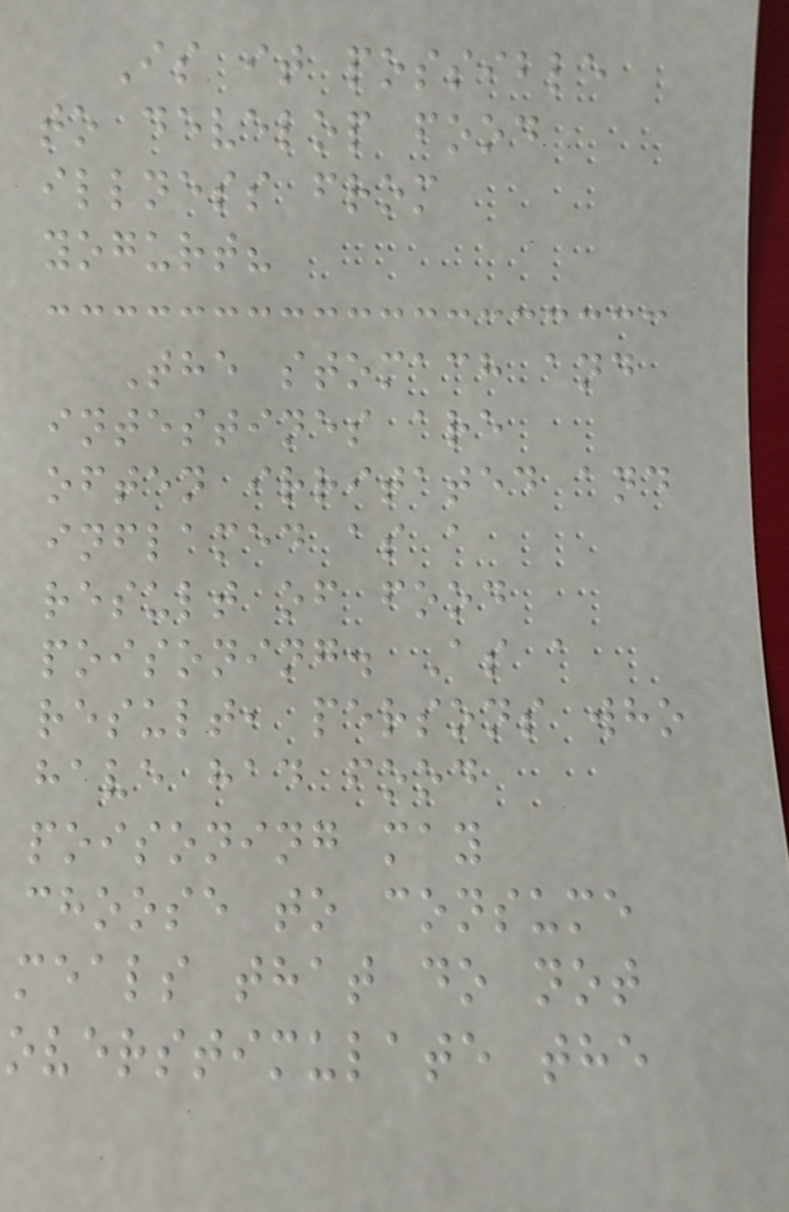Is it possible
to develop food
illness from
yogurt?
The stomach and
intestines are
often irritated and
inflamed as a
result of food
poisoning. As a
result, persons who
have had food
poisoning may
choose to consume
meals that do not
overstimulate the
